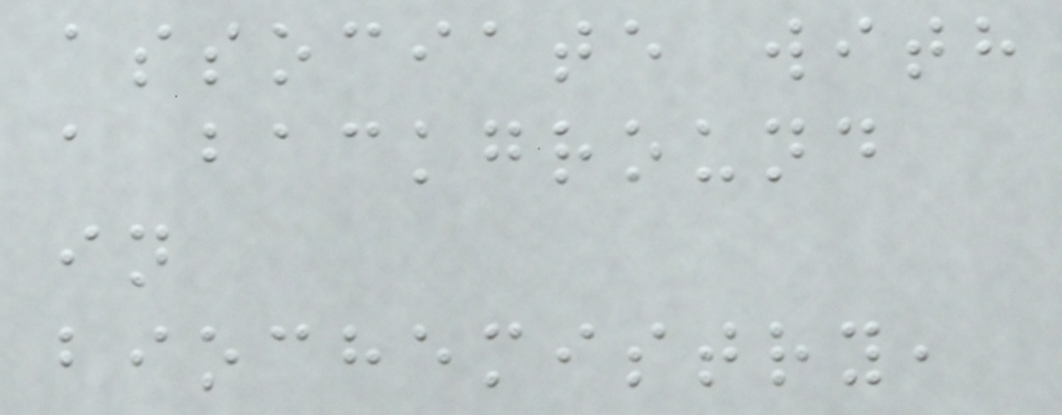associate with
a background
in
biochemistry,
